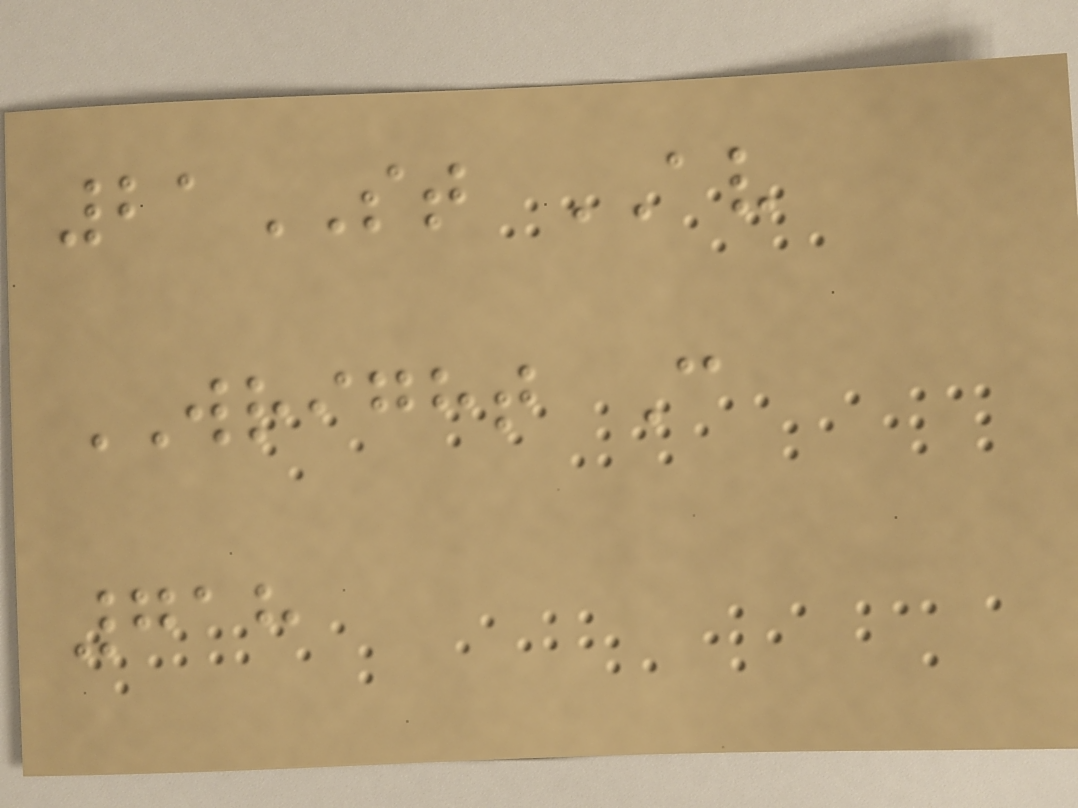21ST AV
WRIGHT C
718
